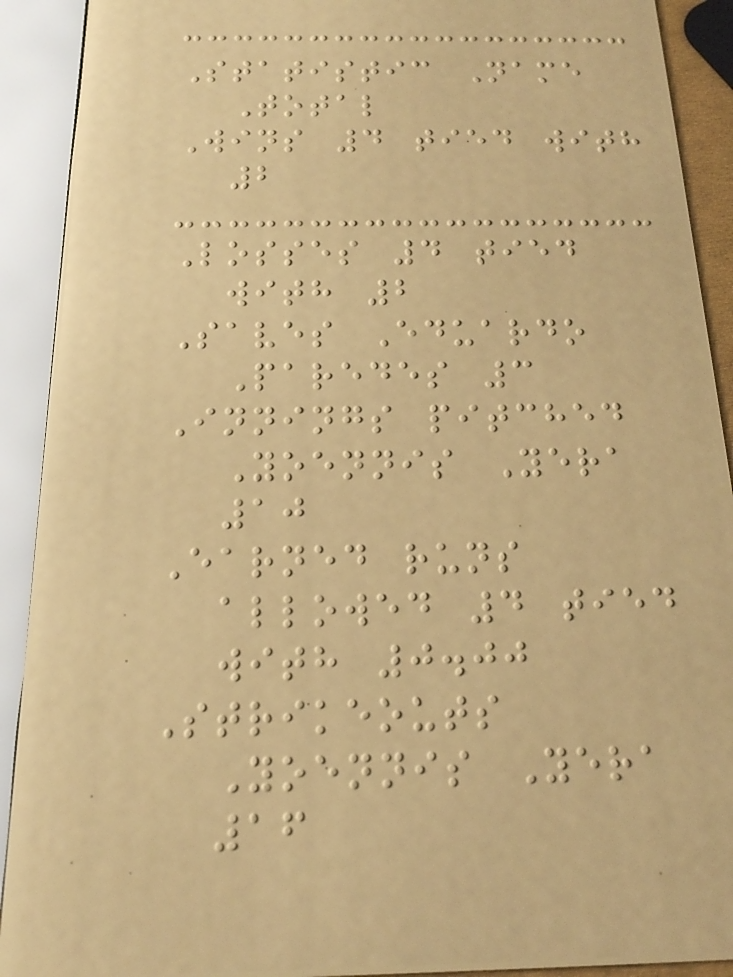Statistic Name
Total
Wins 4 tied with
2
Losses 4 tied
with 2
Saves Eduardo
Paredes 3
Innings pitched
Yoennis Yera
10
Earned runs
allowed 4 tied
with 0.00
Strikeouts
Yoennis Yera
16
